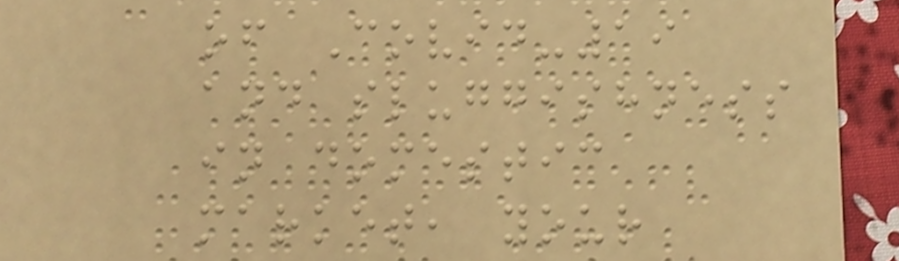of Covid-19
and sluggishness
in domestic
market, your
